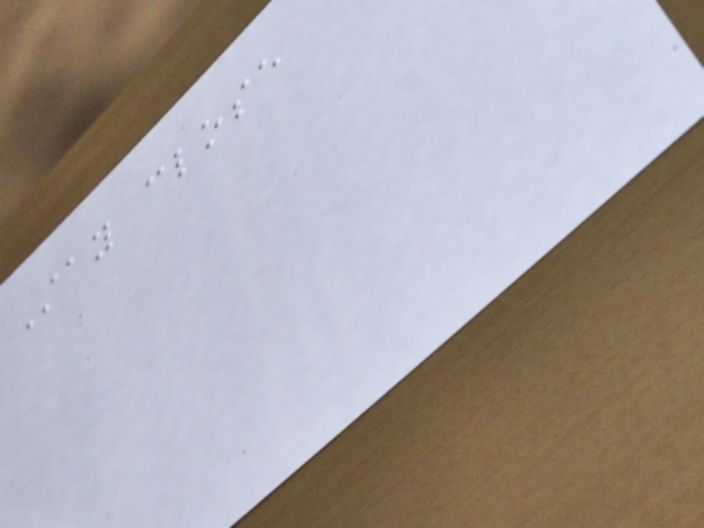Stay close
